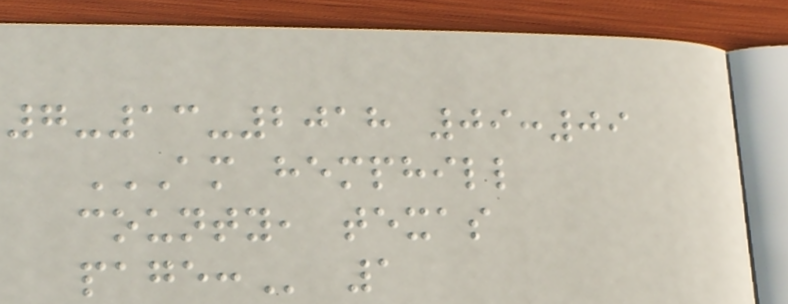7-13-2018 09:09
AM HEMPHILL
COUNTY, TEXAS
PAGE: 1
